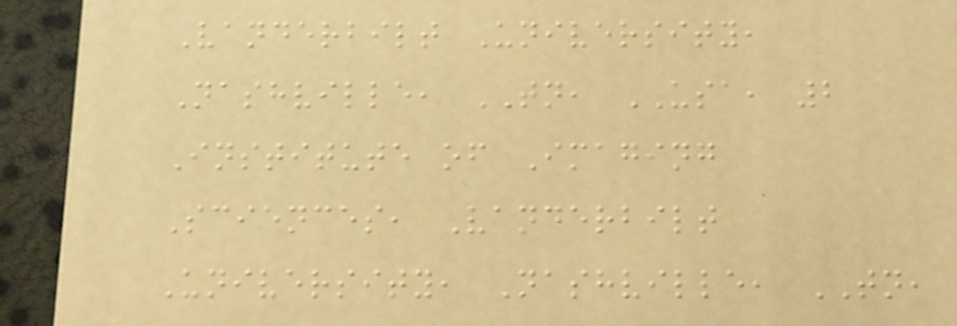Vanderbilt University,
Nashville, TN, USA, 2
Institute of Imaging
Sciences, Vanderbilt
University, Nashville, TN,
